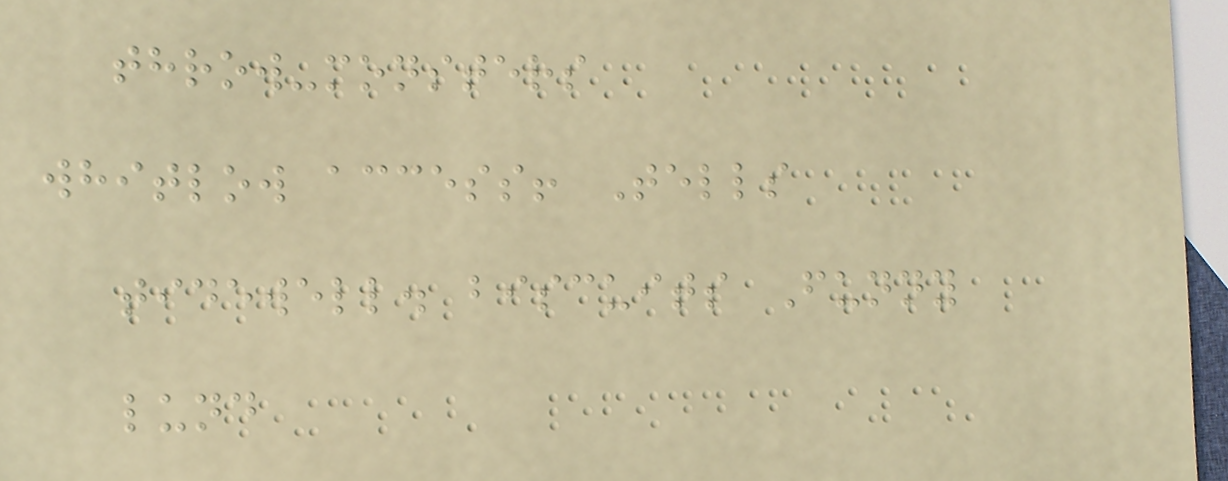throw-monsters
whitlow access! Tells
tidewell. biscuits Funny
lund
